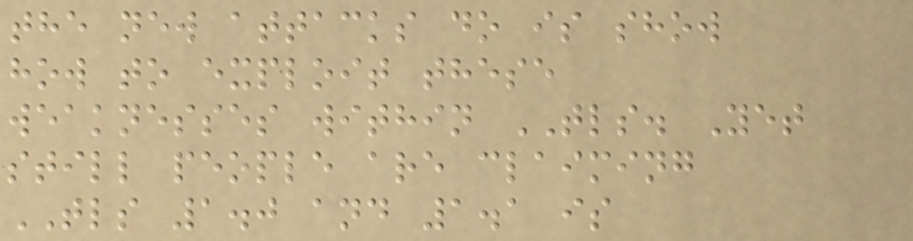the new attacks do is show
how to exploit these
weaknesses within TLS. Yet
still people are claiming
TLS 1.0 and 1.1 is
